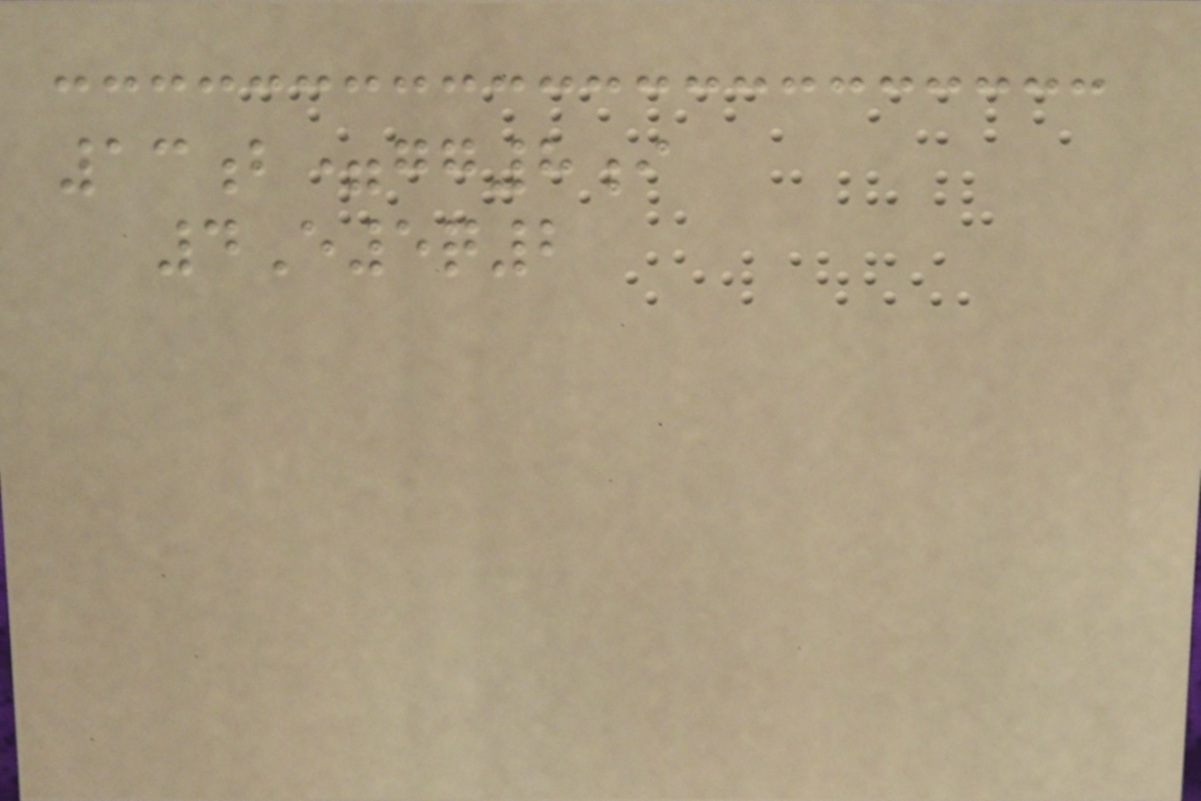13b=gg8i
4E5q2
